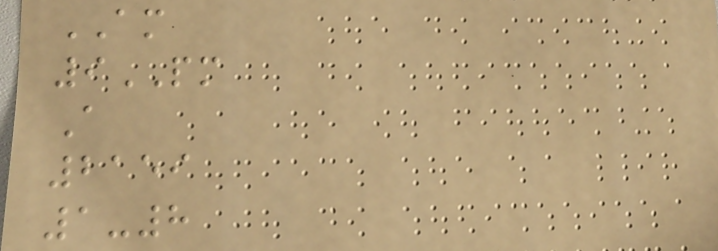AM
9PM
A
2159
1-8
